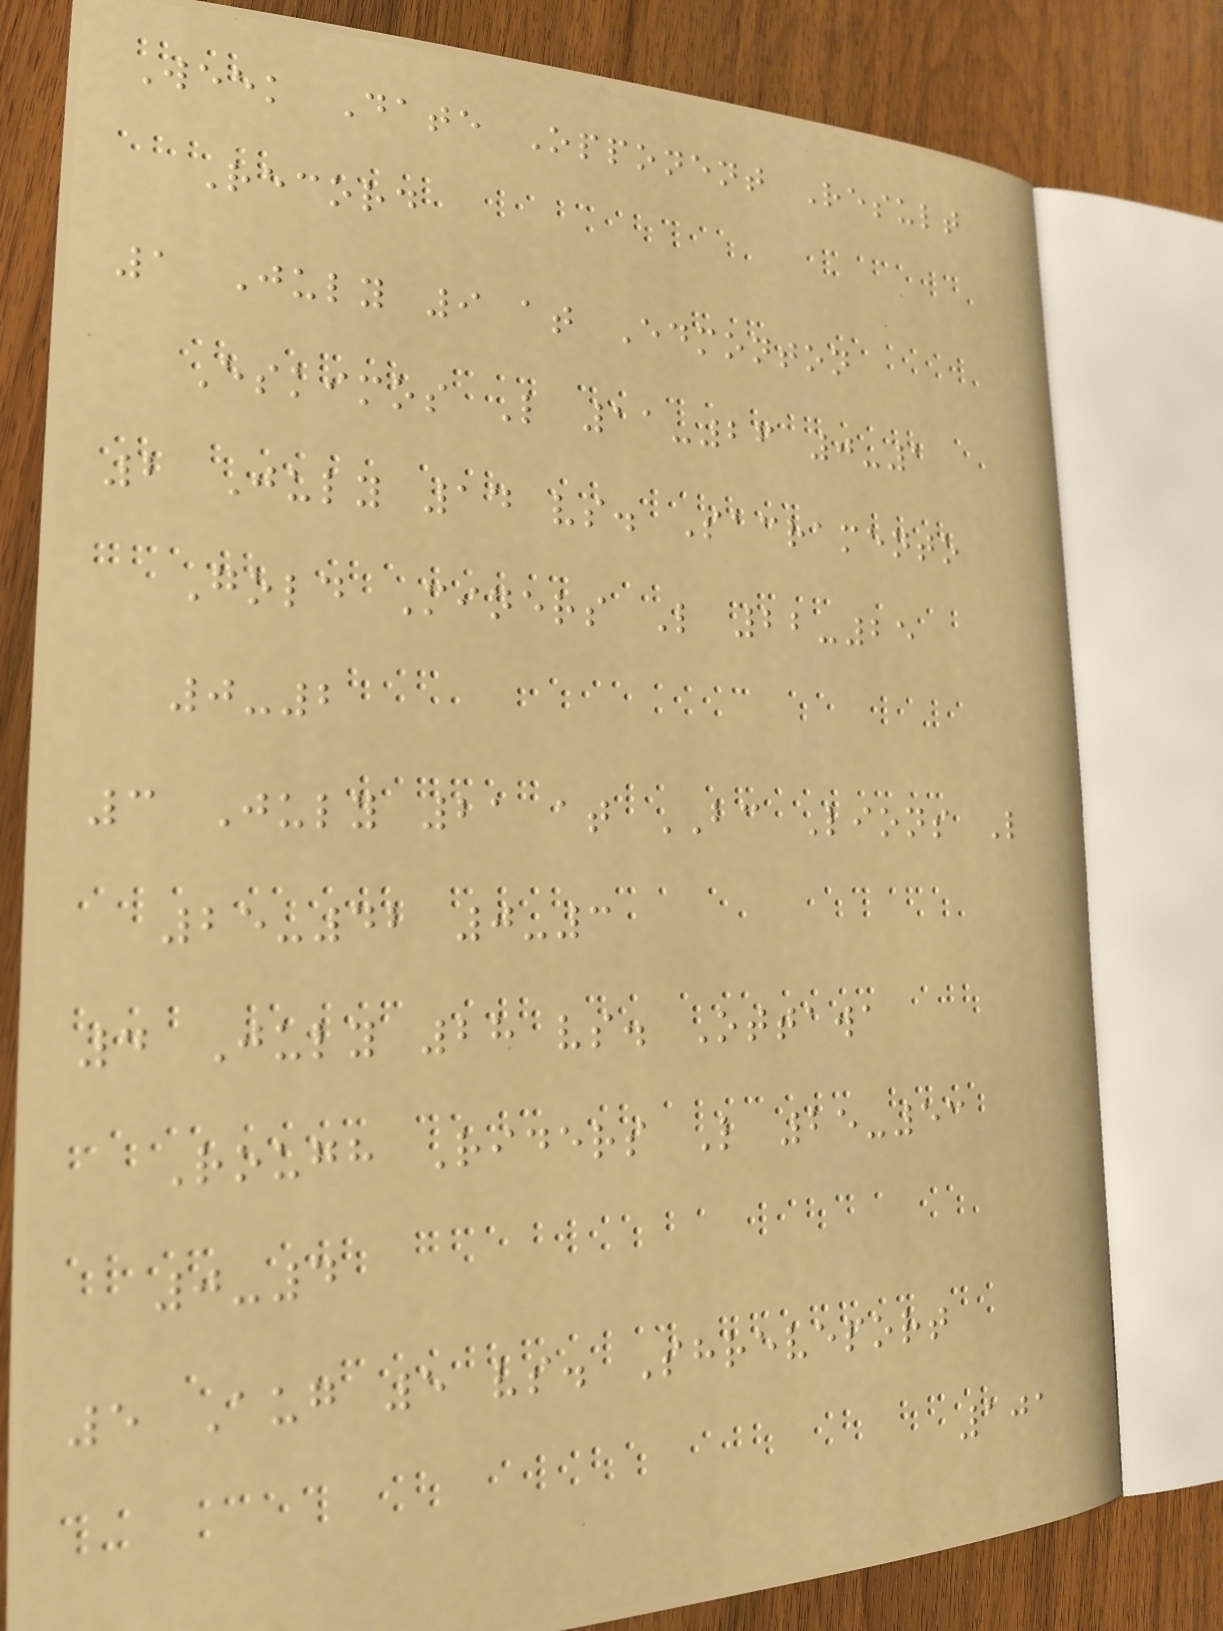Week Date Opponent Result
Record
1 July 9 at Edmonton
Eskimos L 11-26 0-1
2 July 14 vs. Sacramento
Gold Miners L 22-25
0-2
3 July 21 at BC Lions L
25-42 0-3
4 July 28 vs. Ottawa
Rough Riders L 25-53
0-4
5 Aug 5 vs. Shreveport
101
